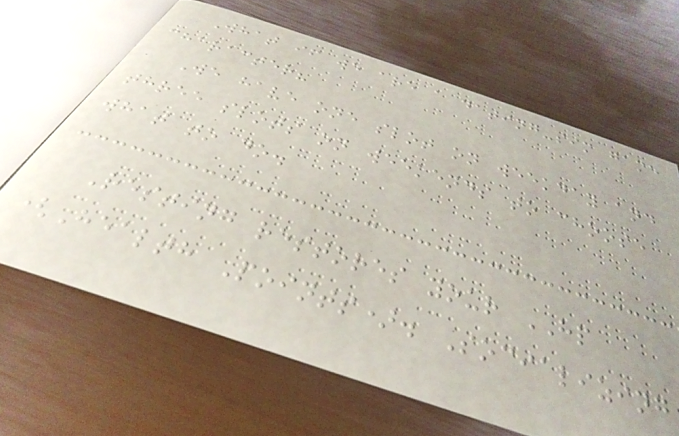What if we are a dating-sim game
character?
We have one slot on weekday and
three slots on weekends to choose
what to do.
Resting restores your HP
(Health Points). Socializing
